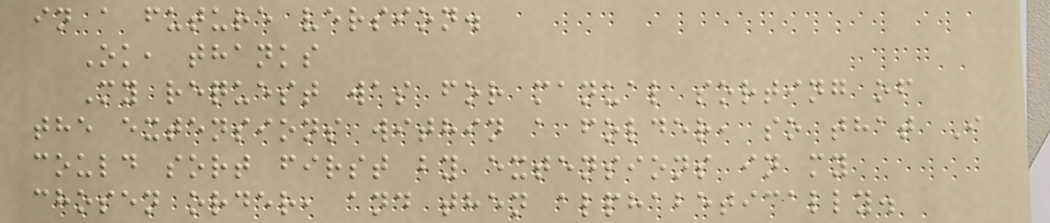in a future version.
Ok, thanks
My request was for manual sorting of
the extensions within a folder, so that I
could sort first by extensions in my
chosen order, and then alphabetically.
